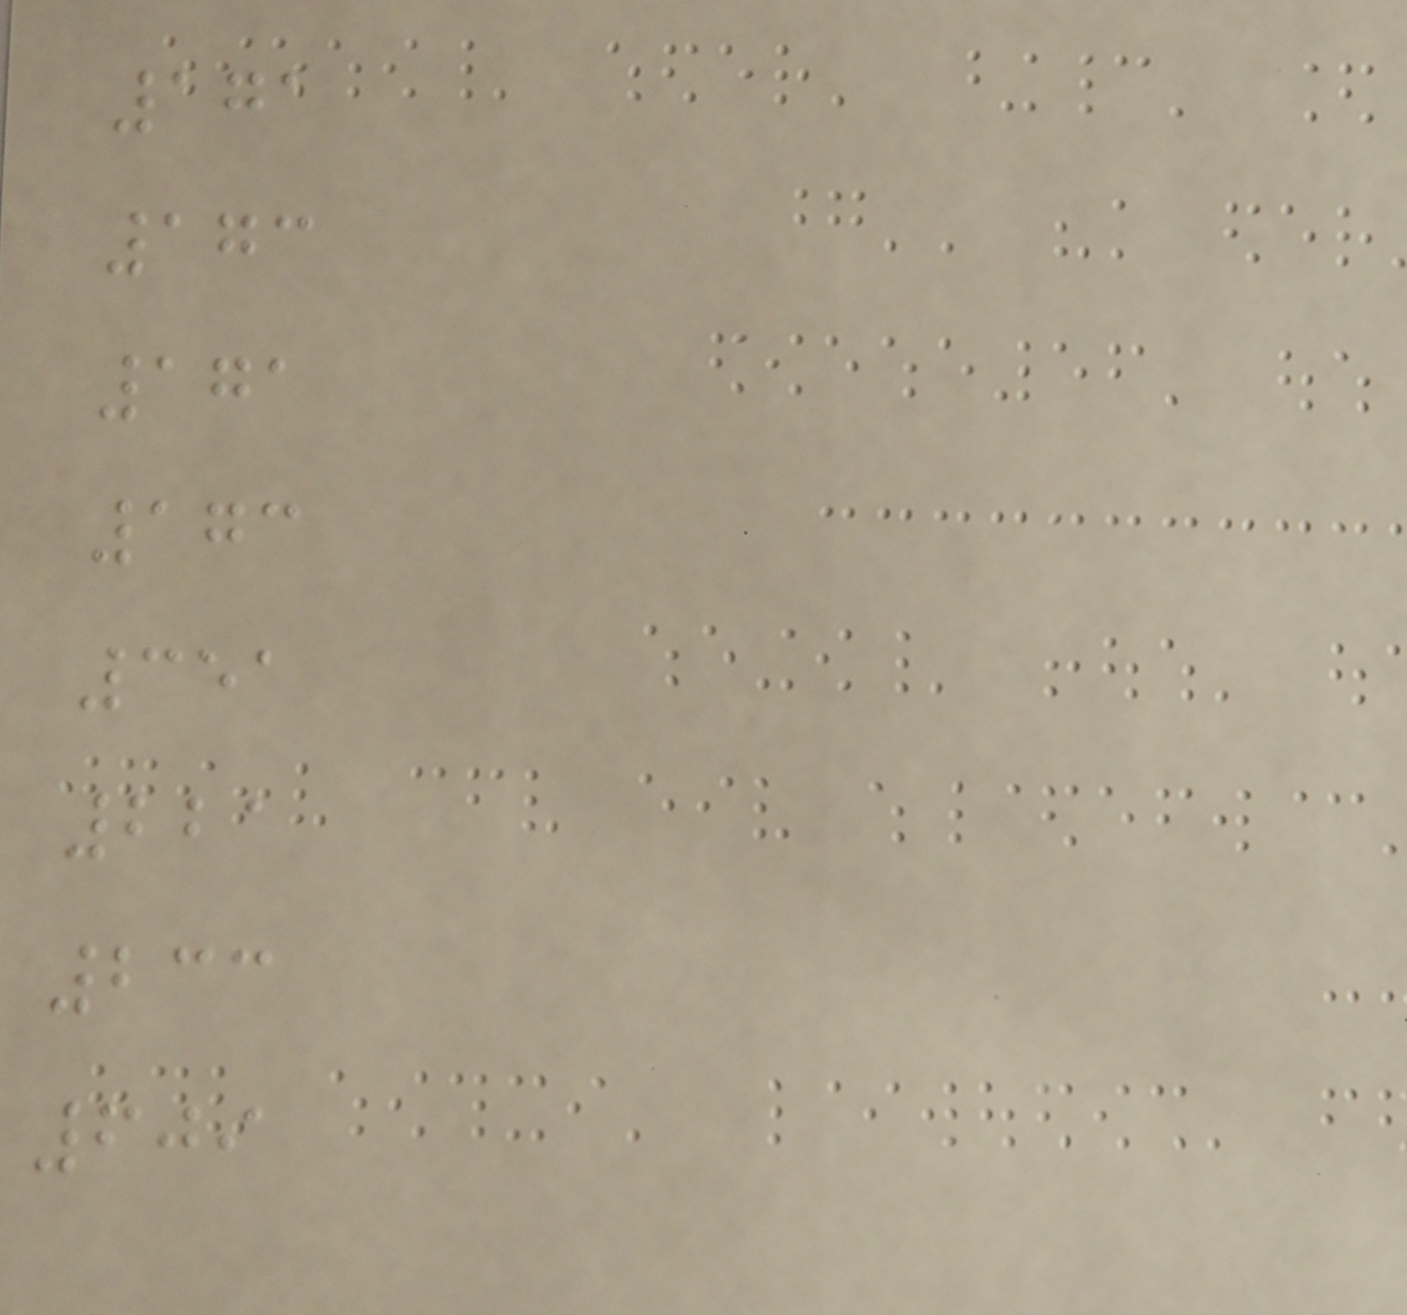171
173
171
173
351
221
233
609
